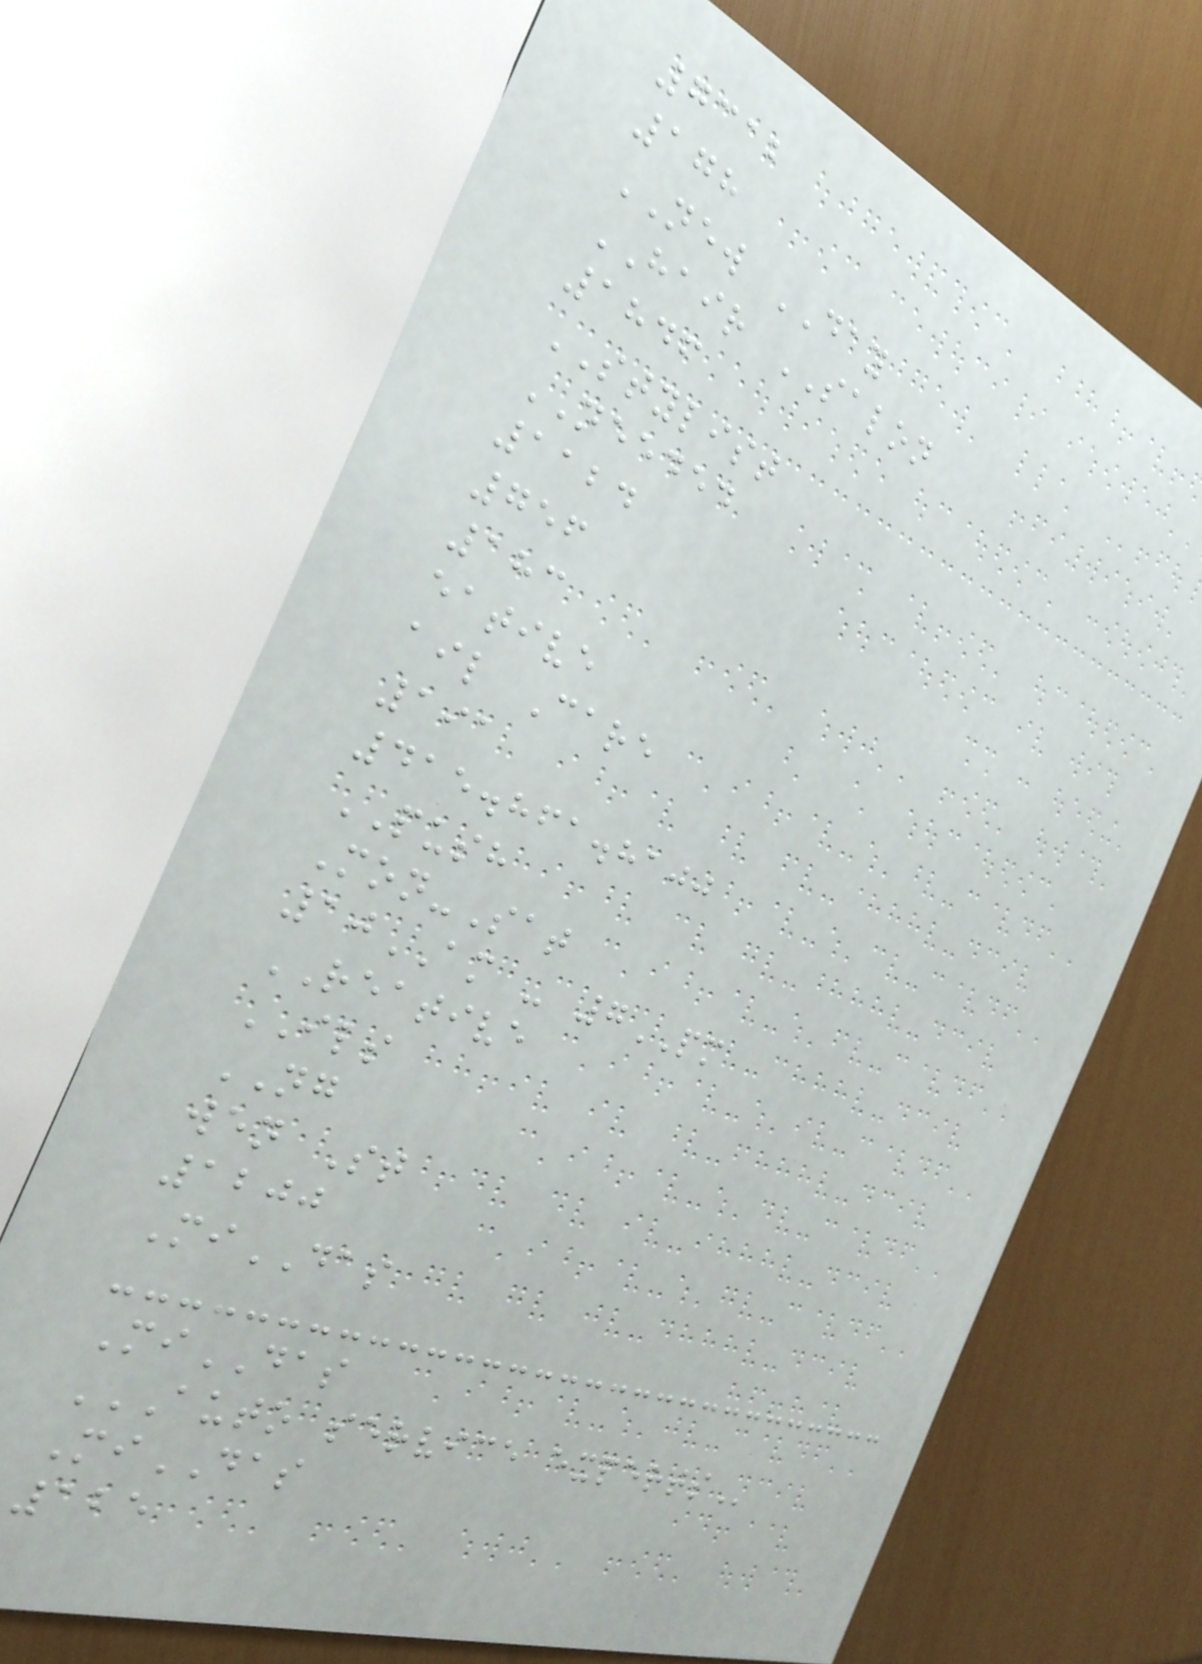7312
178
NEW DAY
HAIR SALON
1846
STYLIST
NEEDED
1124
756
183
eative
ail Care
191
415.861.8100
PUSH
Mon-Sat
10AM - 7PM
REATIVE
ILS
NG
wen St
1200
MiDAS
MiDAS
AUTO SERVICE EXPERTS
MiDAS
125
